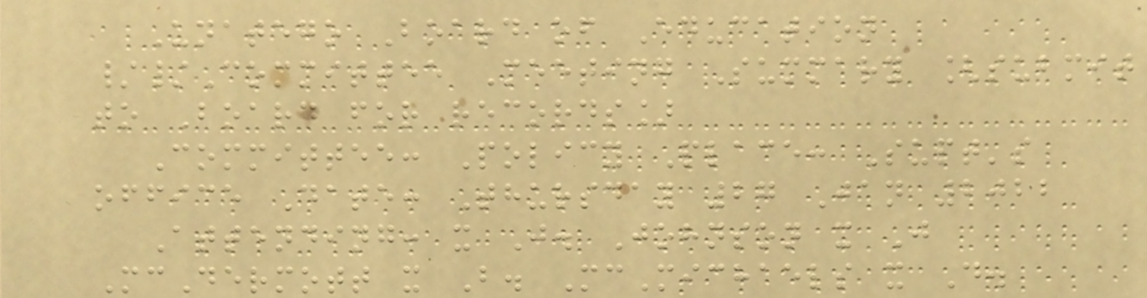Unatego Board of Education
//Committee Meeting Summary [submit
to Board for records]
Committee: Policy Place: Supt's
office Date: Thursday 27 Jan 2022
Attending: x J. Johnson x J
McDermott x B. McMichaels x D.
